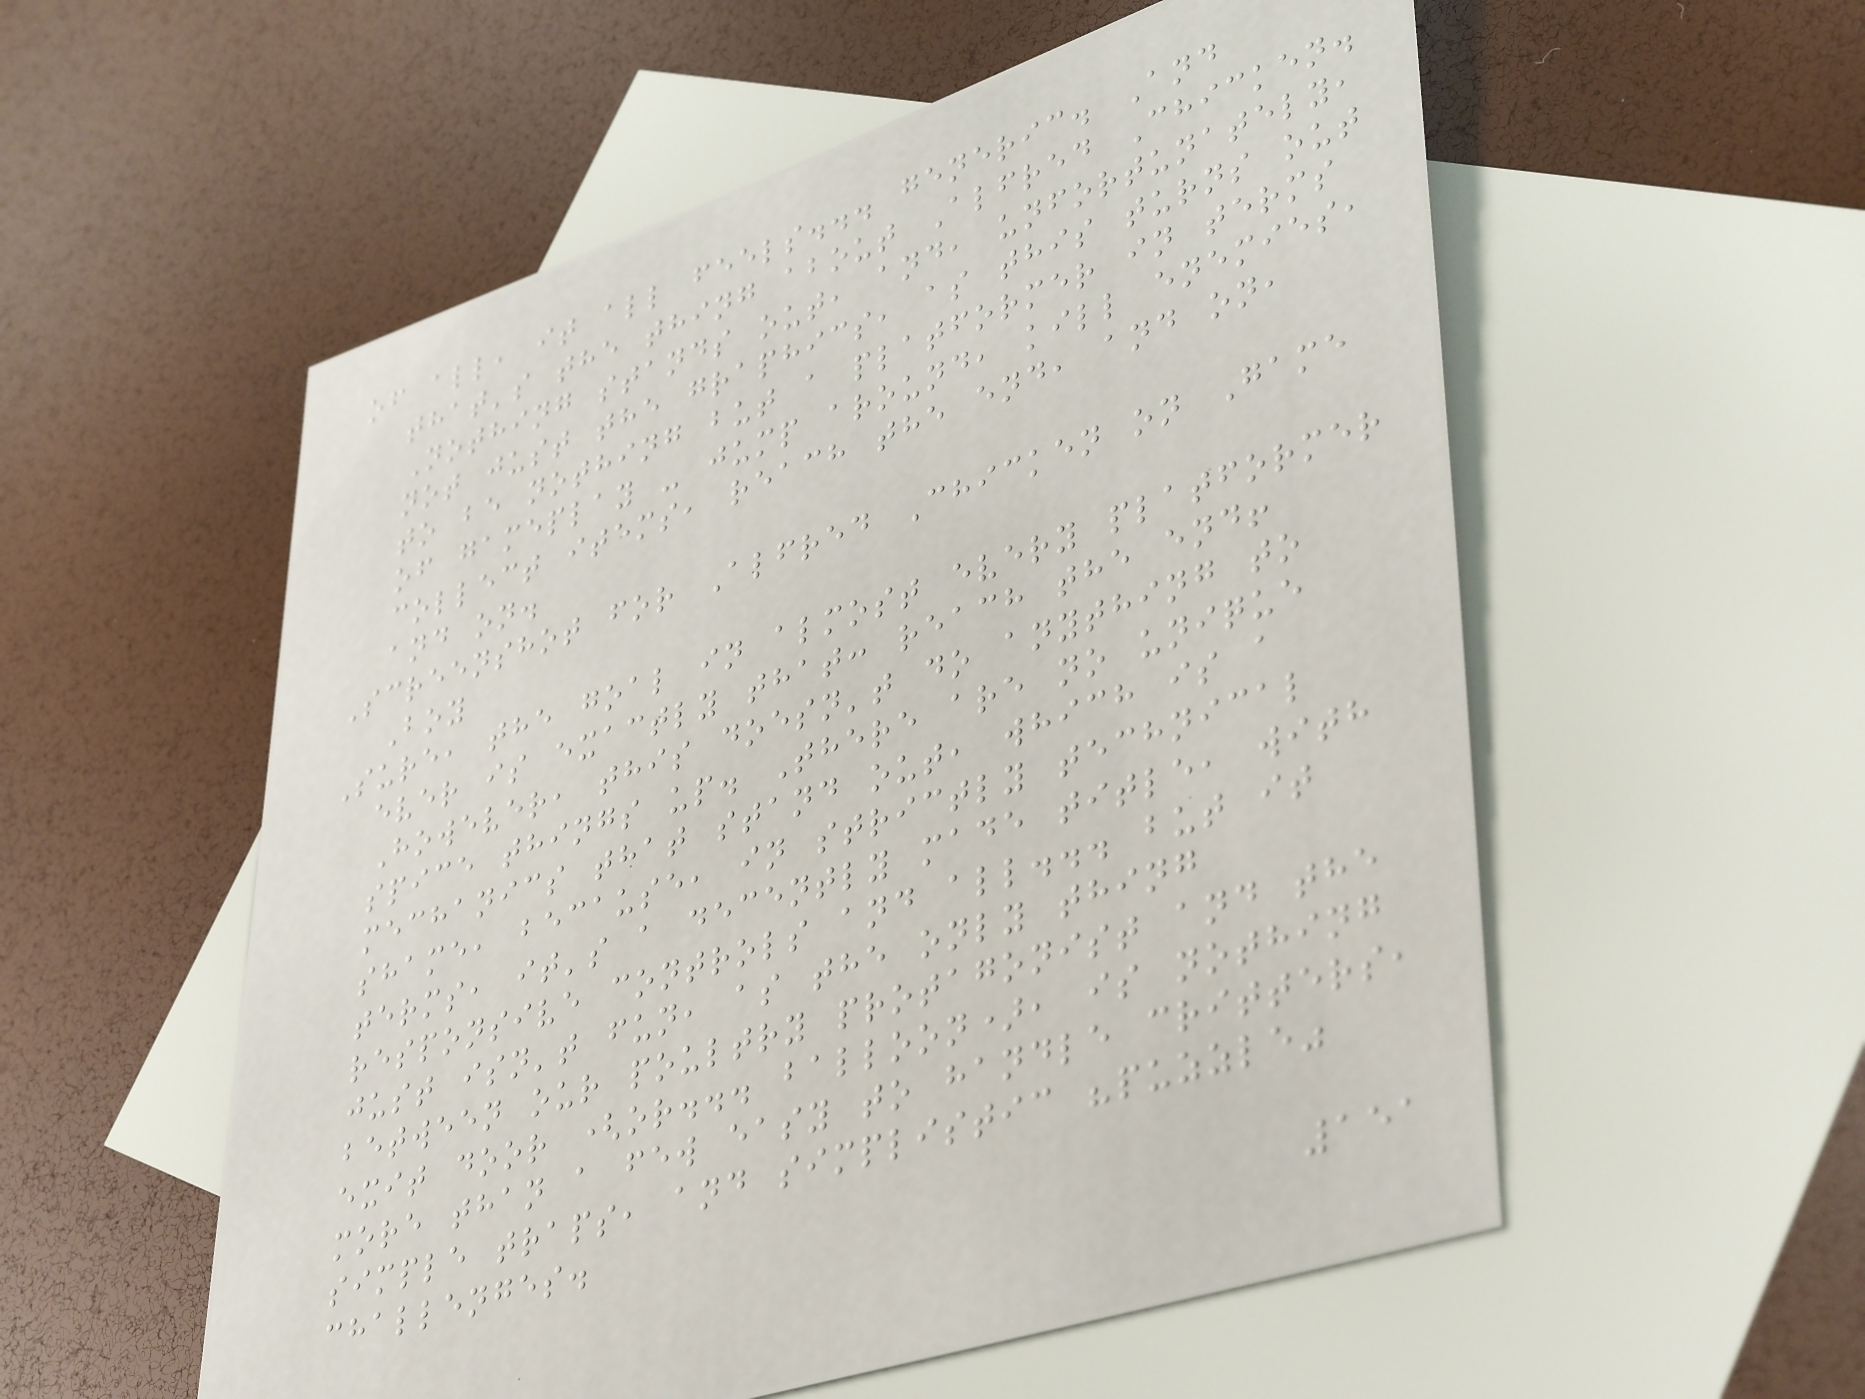of all, it all feels... generic. And
that's the thing about Alfred Chicken.
Nothing stands out, and, unfortunately,
not just the graphics, as this turns out
to be nothing but a platformer in terms
of gameplay - jump around, kill enemies,
collect items, reach the end, and on,
and on.
Screenshot for Alfred Chicken on Game
Boy
Sure, the goal in almost every platformer
ever is exactly that: reach the end!
However, this doesn't do anything to
spice things up. There are no unique
mechanics that stand out, which is a
shame, because, in strictly technical
terms, it's a decently made title, with
responsive controls and all... but it
just isn't fun, as the only thing
between our poultry protagonist and the
exit door (or... balloon), is nothing
more than a few easy to handle critters,
simple traps, and simplistic "puzzle"
challenges.
151
